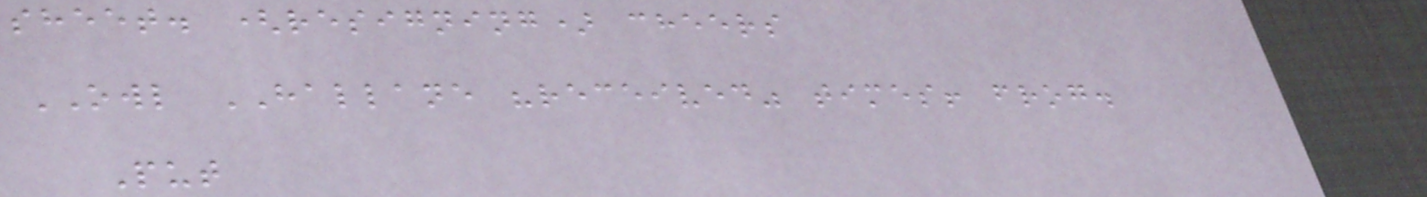sheet. (resigning) cheers
OWL HALLANE "received" times! frog.
Put
